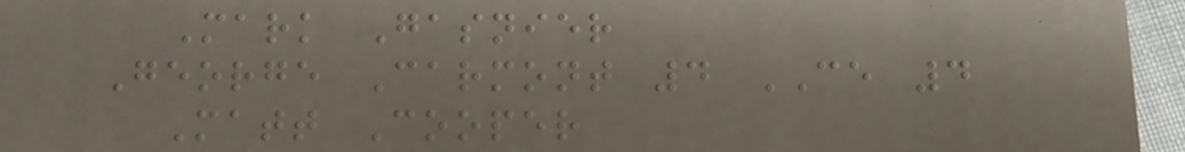Mark Gasnier
George Carmont 4 CE 4
Matt Cooper
